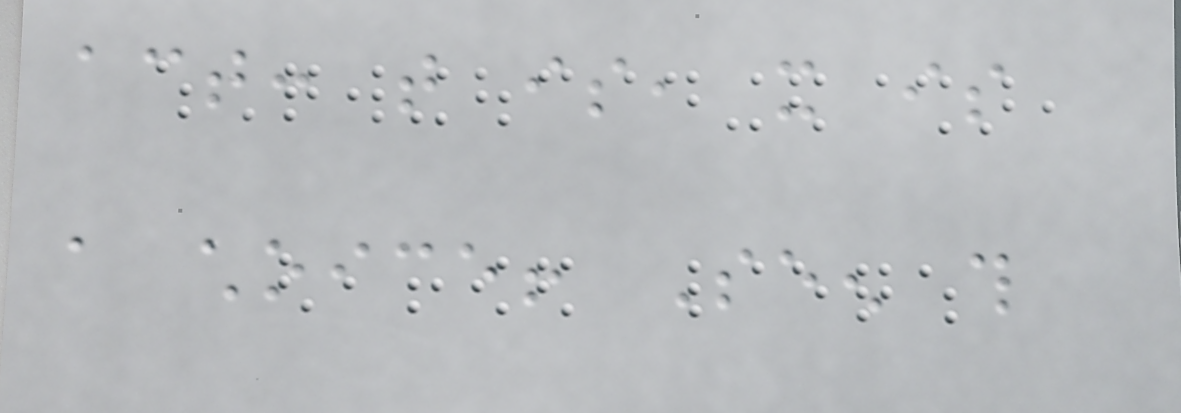act: that is, it is
a choice! Seen this
